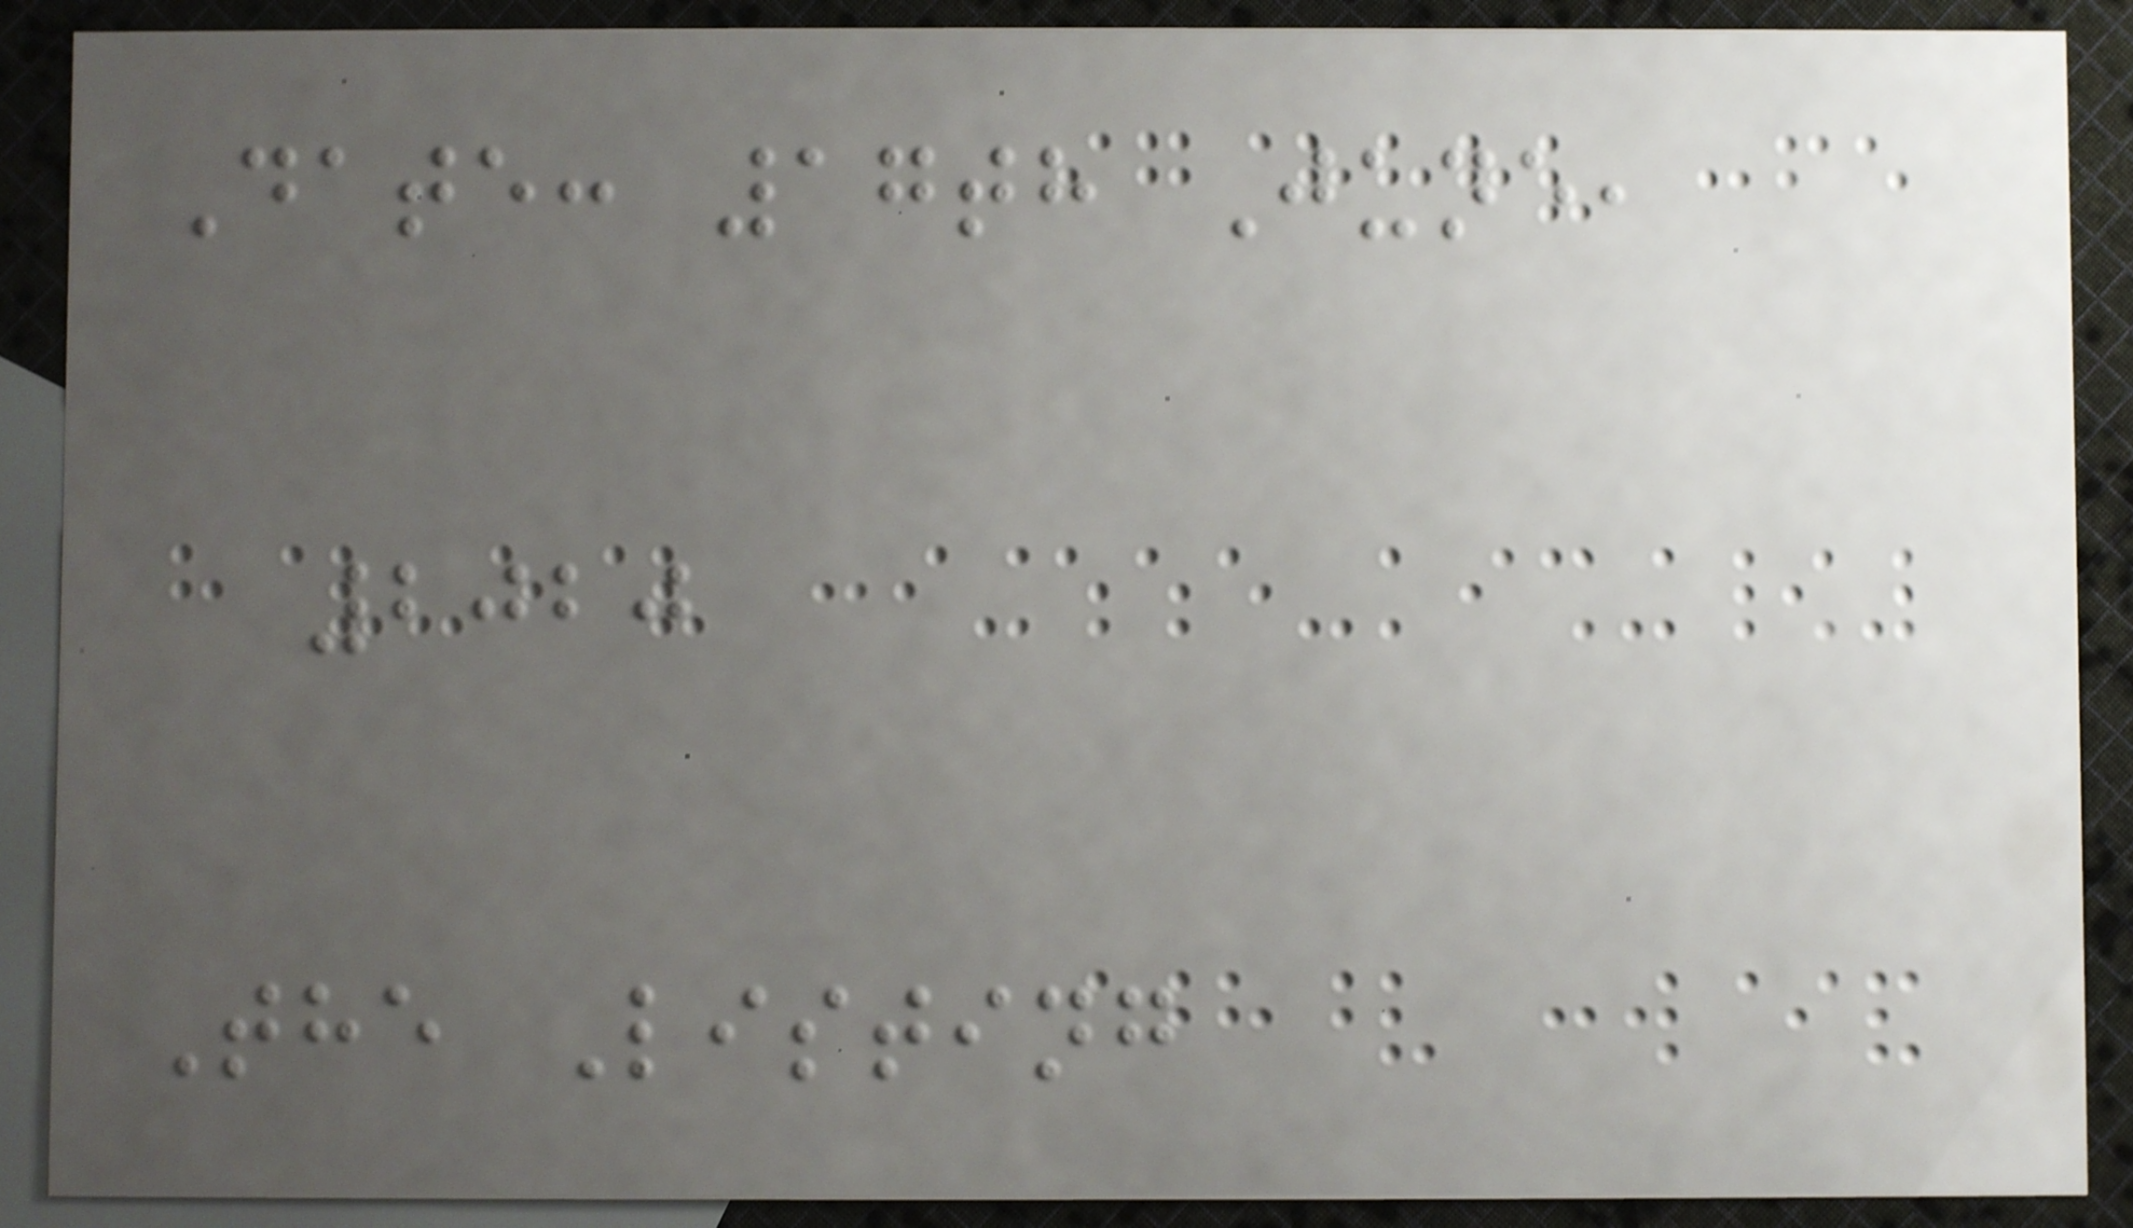Date: 17th June,
2020
The Listing
